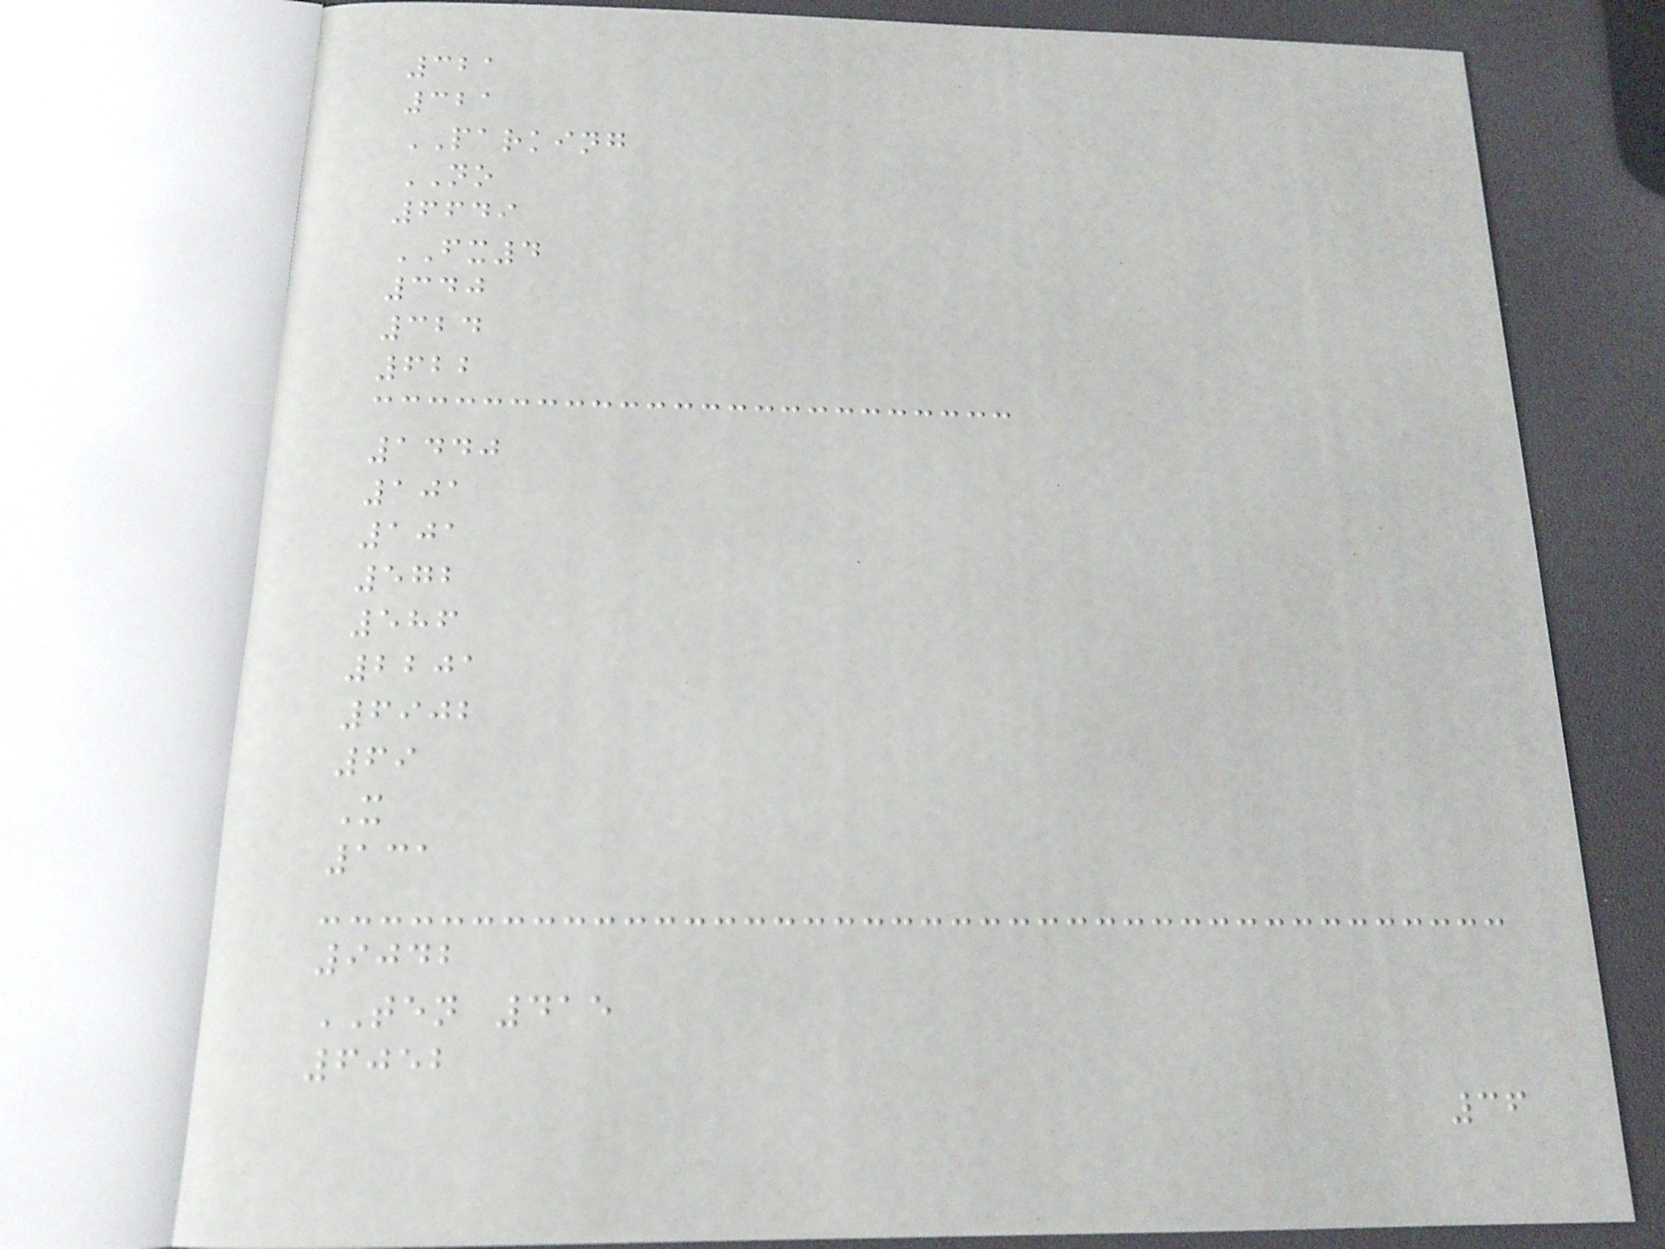321
321
PARKING
NO
6649
FX4
340
324
622
1440
101
101
572
586
2201
6902
69
X
131
9042
TEN 415
6052
36
